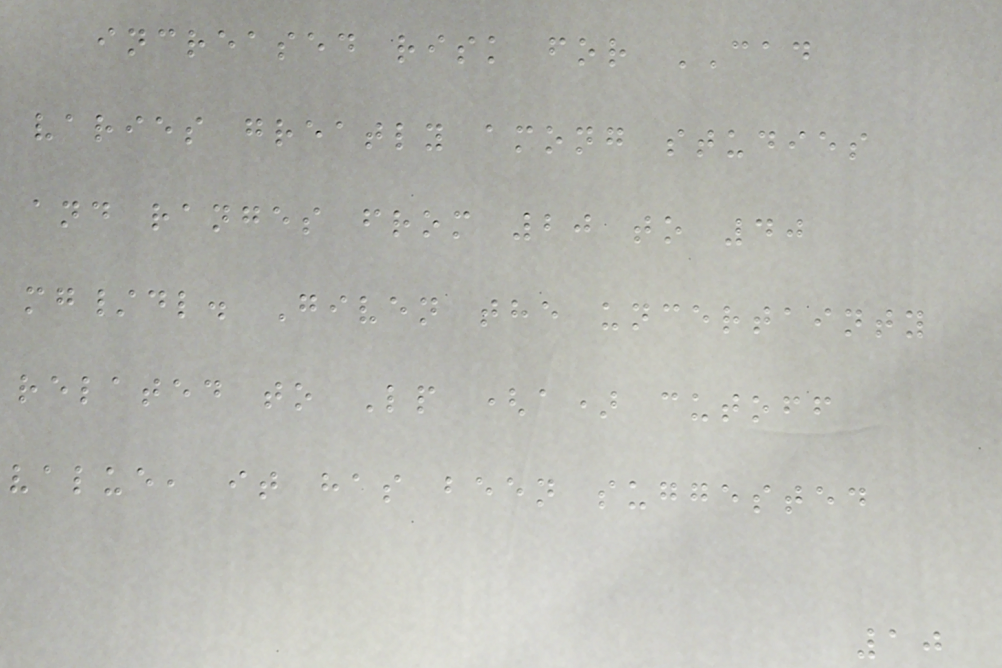increased risk for CAD
varies greatly among studies
and ranges from 20 to 40
mg/dl. Given the uncertainty
related to Lp (a) cutoff
value, it has been suggested
10
